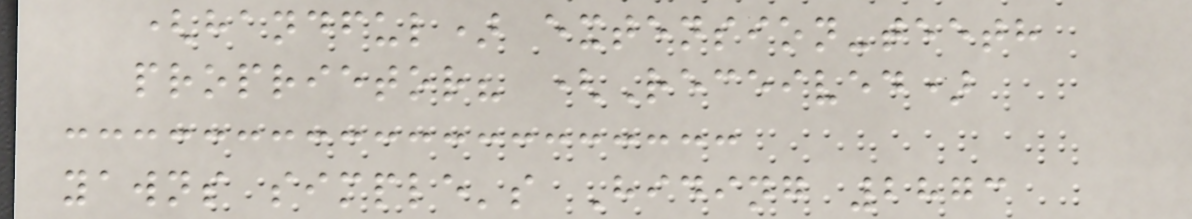(handful) extension-teeth
proprietor? (Received)
yawns simple's Hiding 2873
